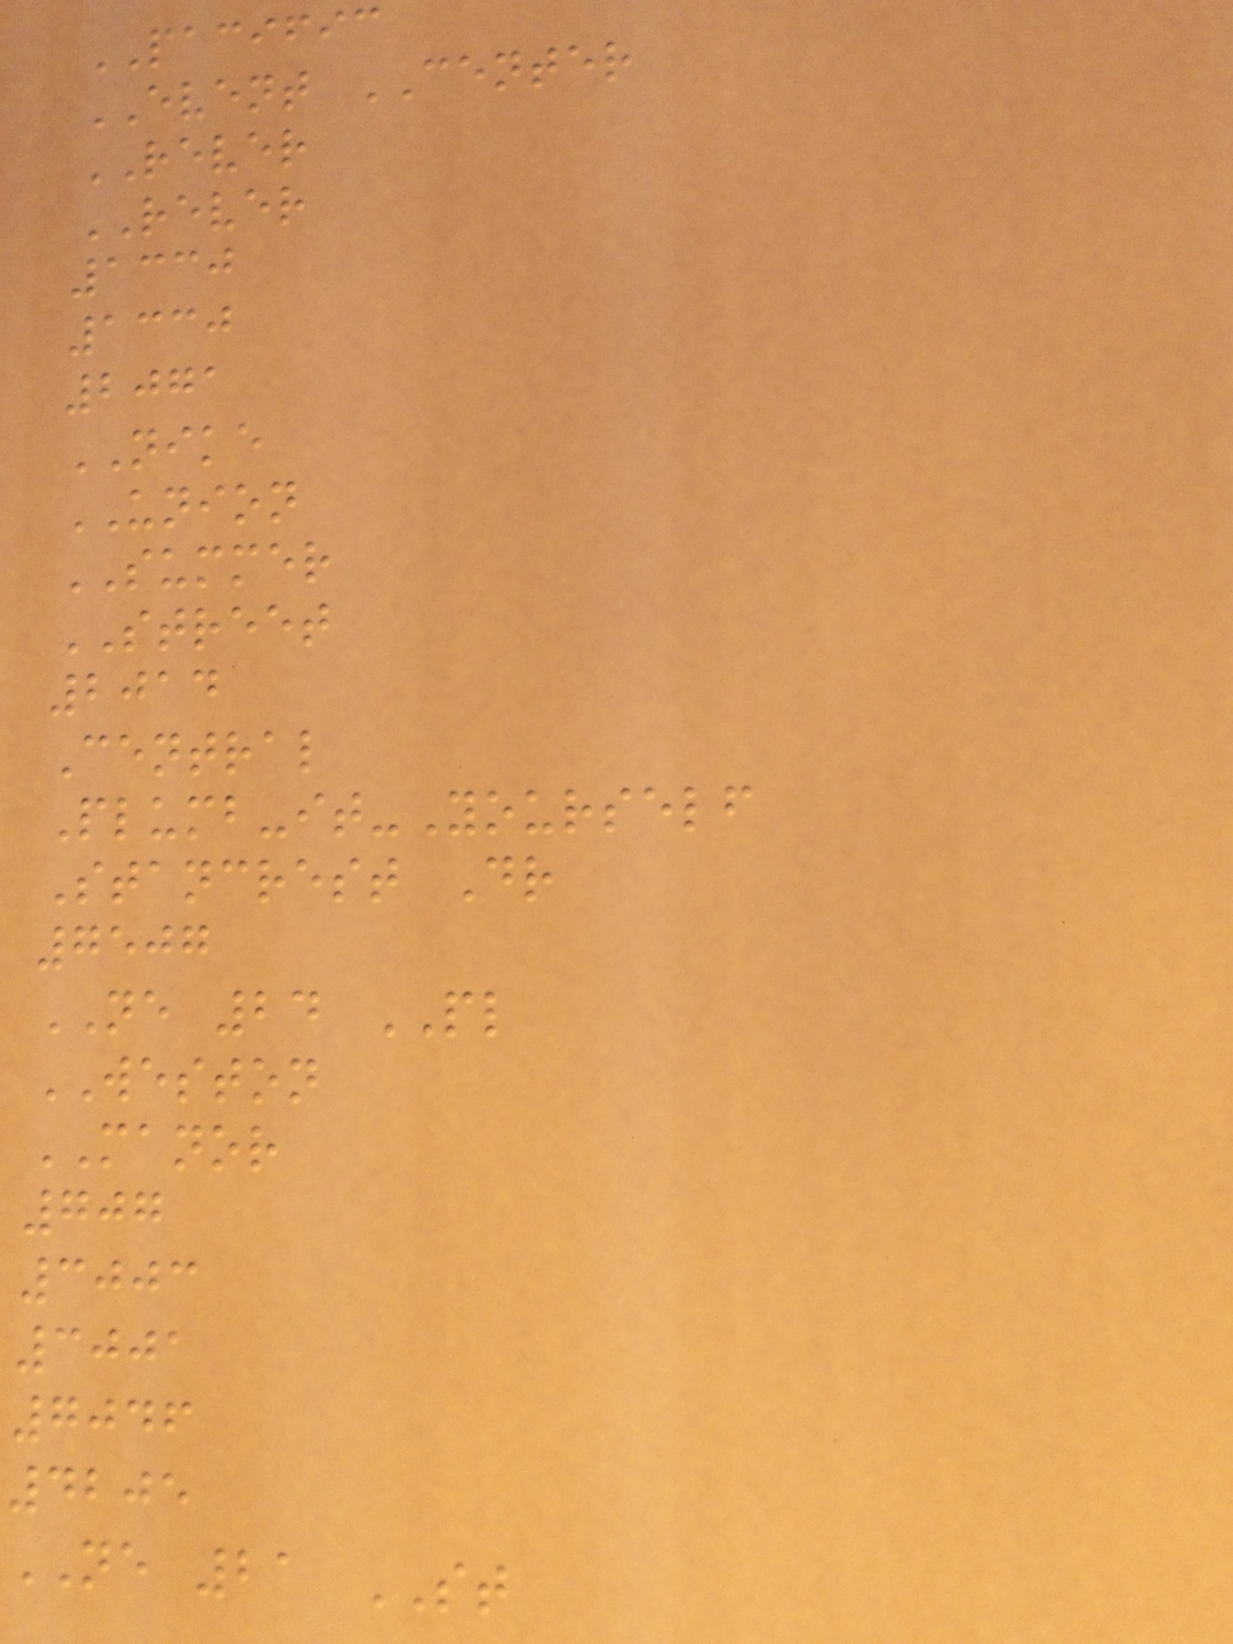PACIFIC
EVENT CENTER
REVER
REVER
1330
1330
2071
NIKE
UNION
SUMMER
STREET
2014
Central
Plumb-it-Yourself
Stancrest Dr
7507
NE 24 PL
WESTON
MANOR
707
3003
3001
7046
4205
NE 21 ST
